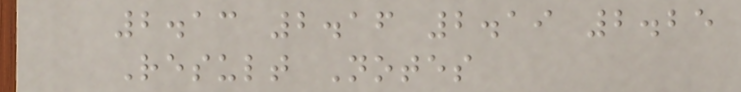2.13 2.16 2.19 2.25
Result Notes
